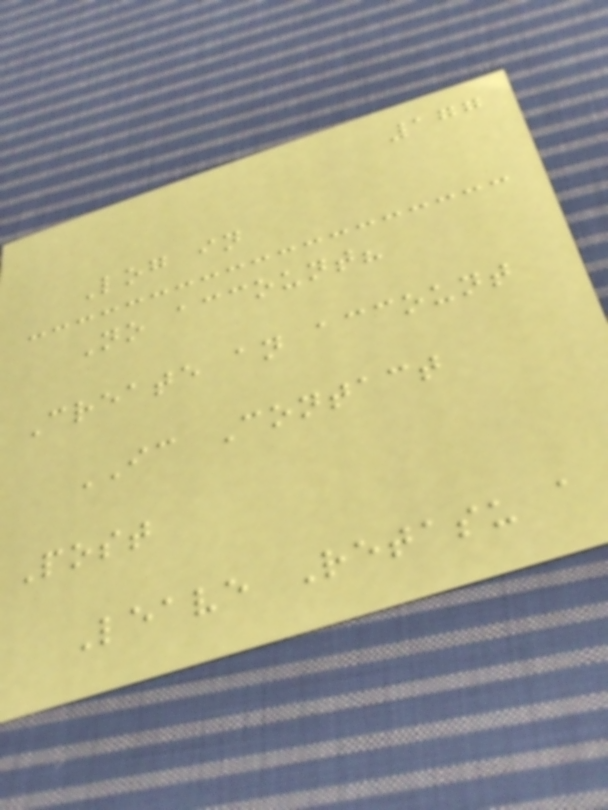177
Log in
No account?
Create an account
IC Contact
Post
Leave Retasu a
